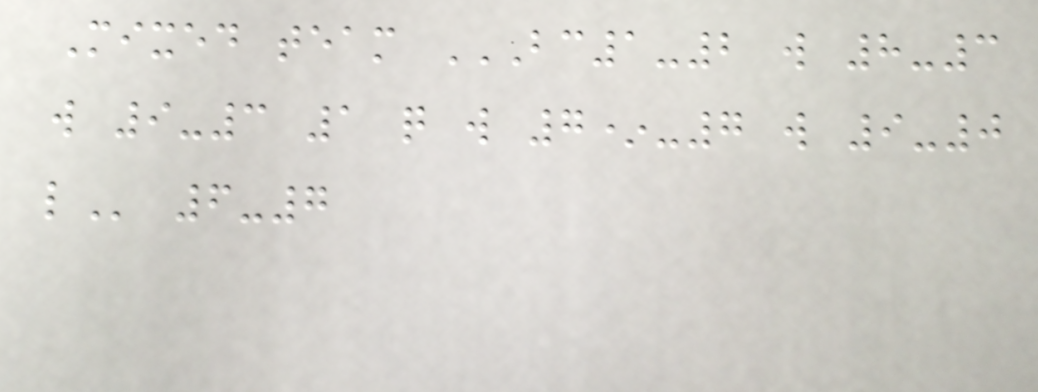Mixed team BC1-2 W 8-3
W 9-3 1 Q W 7*-7 W 9-0
L 6-7
